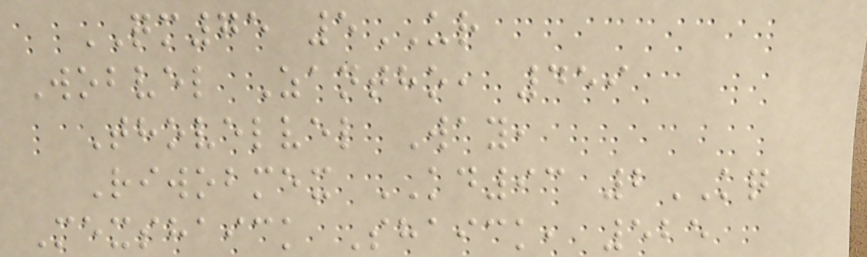QM75 5UR
Wobvel Zantho, 459
Thovelvel Way,
Riwobmex KD93 2KQ
Mexshaick Shaick, 525
